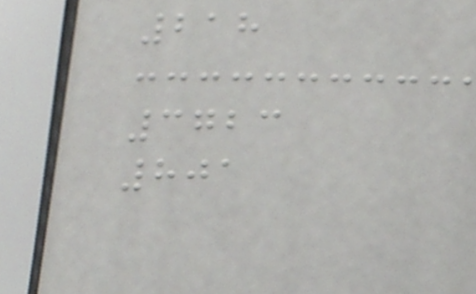218
3723
801
